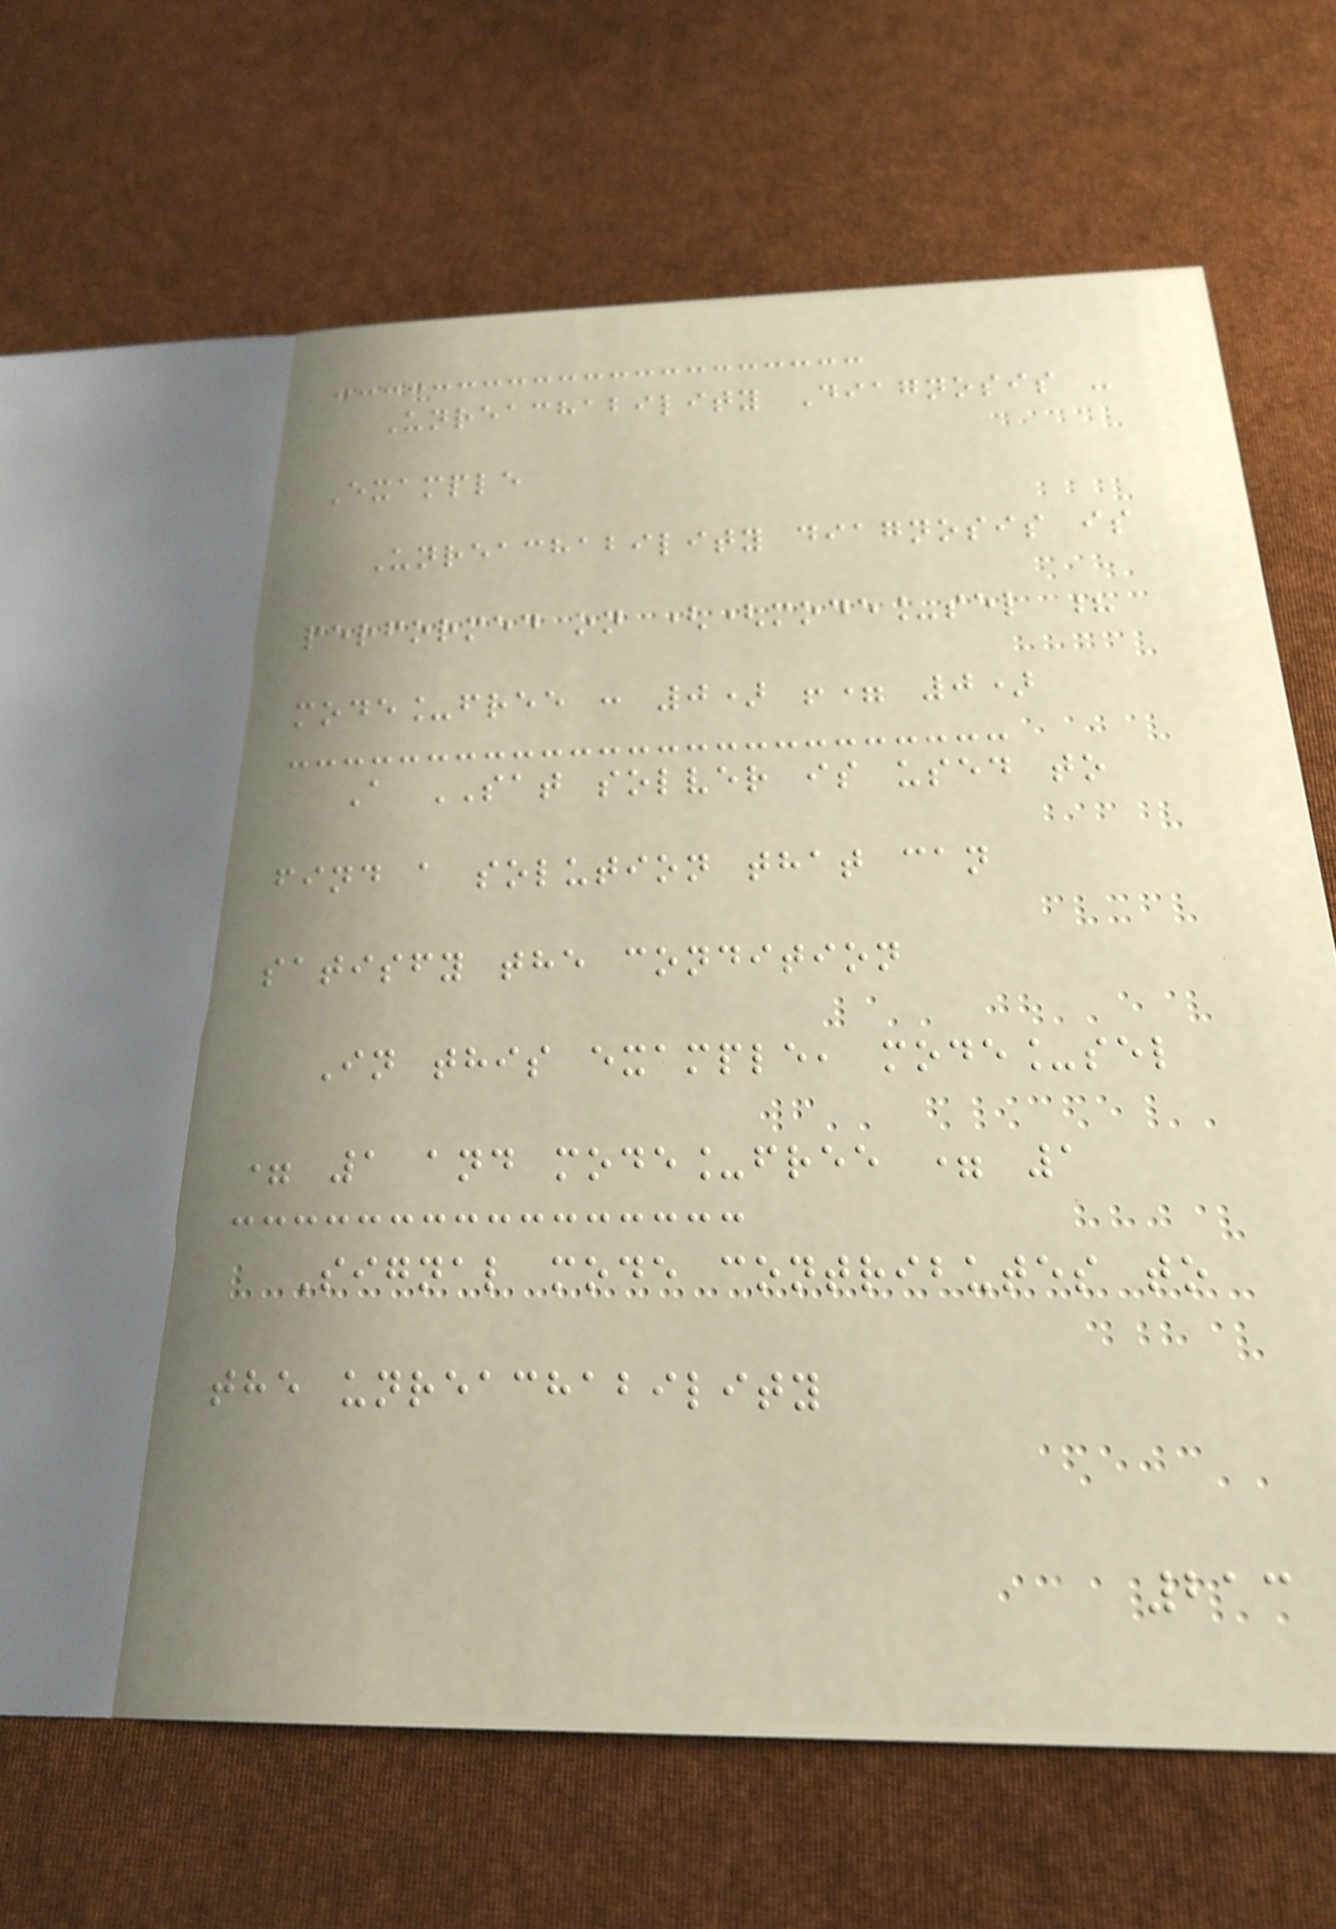Unreachability Diagnosis -
Example
Unreachability diagnosis is
performed on ((mode_sel ?
mode_free : 0) != 0)
A SAT solver is used to
find a solution that can
satisfy the condition
In this example, mode_sel
= 1 and mode_free = 1
Signal mode contributes to
the unreachability
213
